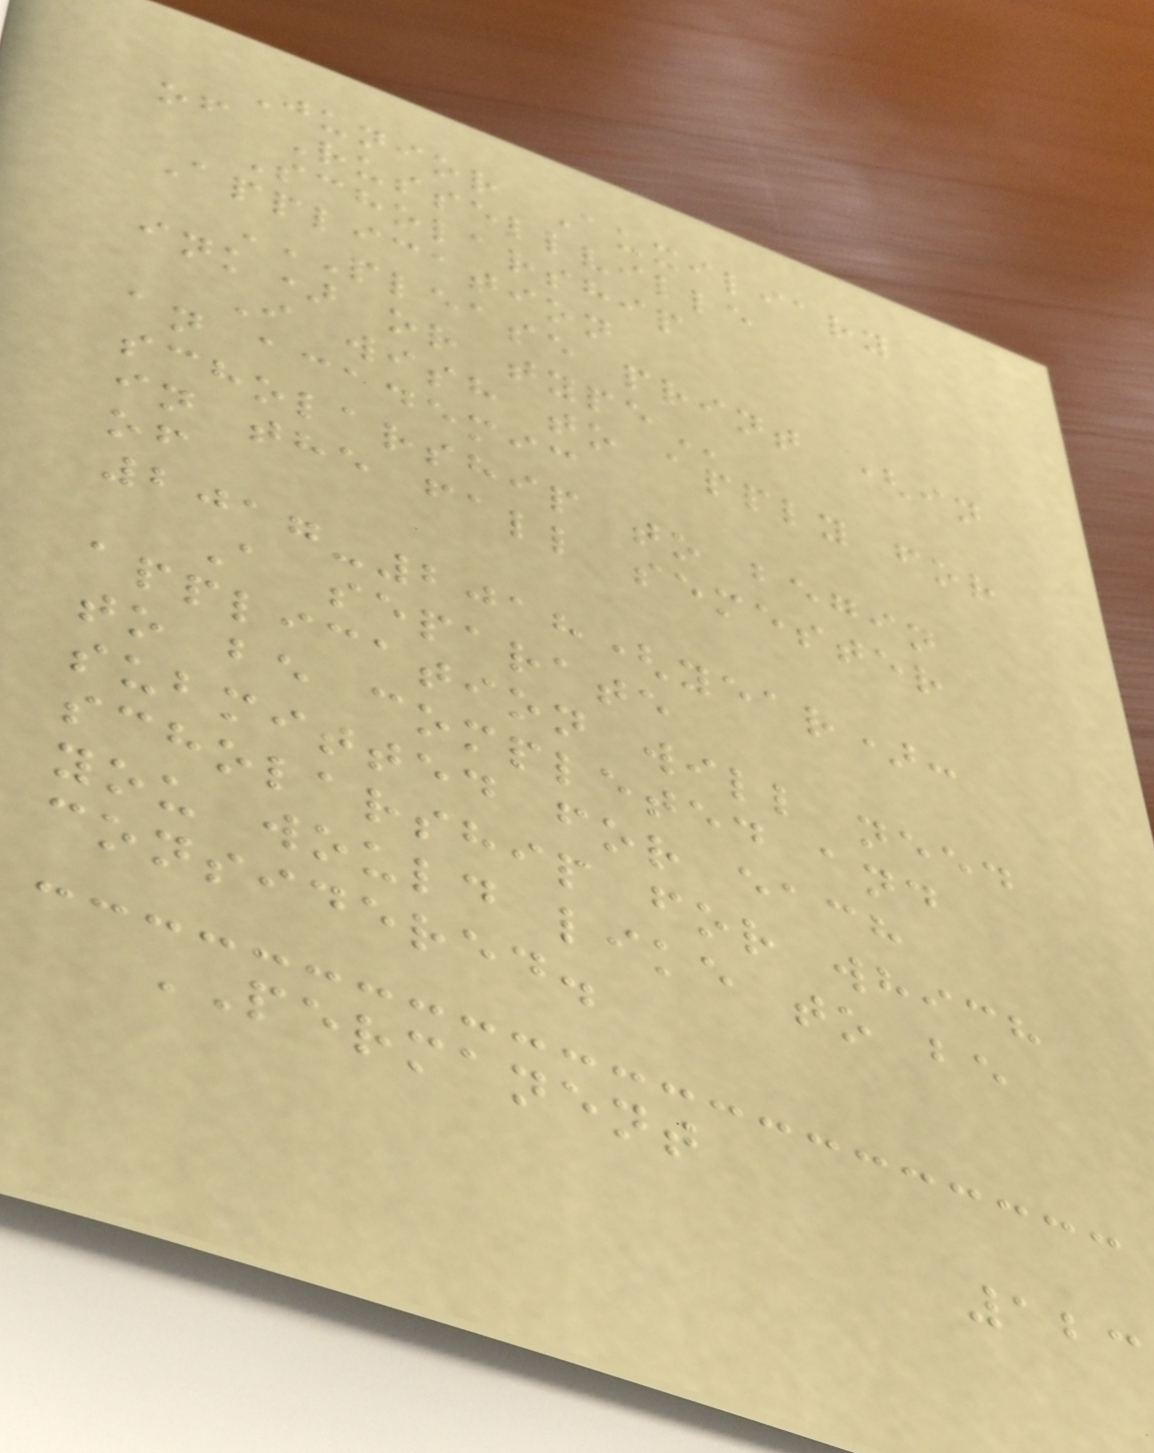Junior Auxiliary
of Russellville
Scholarship
Application
PLEASE PRINT (IN
INK) OR TYPE
I wish to apply for
an academic
scholarship to begin
in the fall semester
of
2017-2018(year):
A separate
application will need
to be completed and
submitted for each
scholarship for which
you would like to be
considered.
PERMANENT
123
